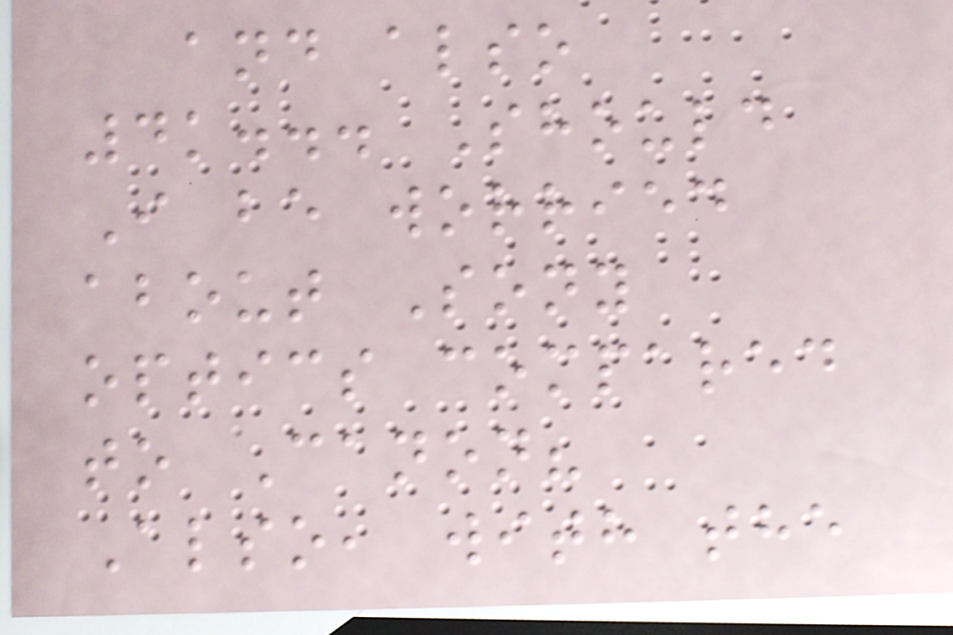and also
4k... Should
I be worried
about Sony
optics compared
to Canon?
Also, with the
